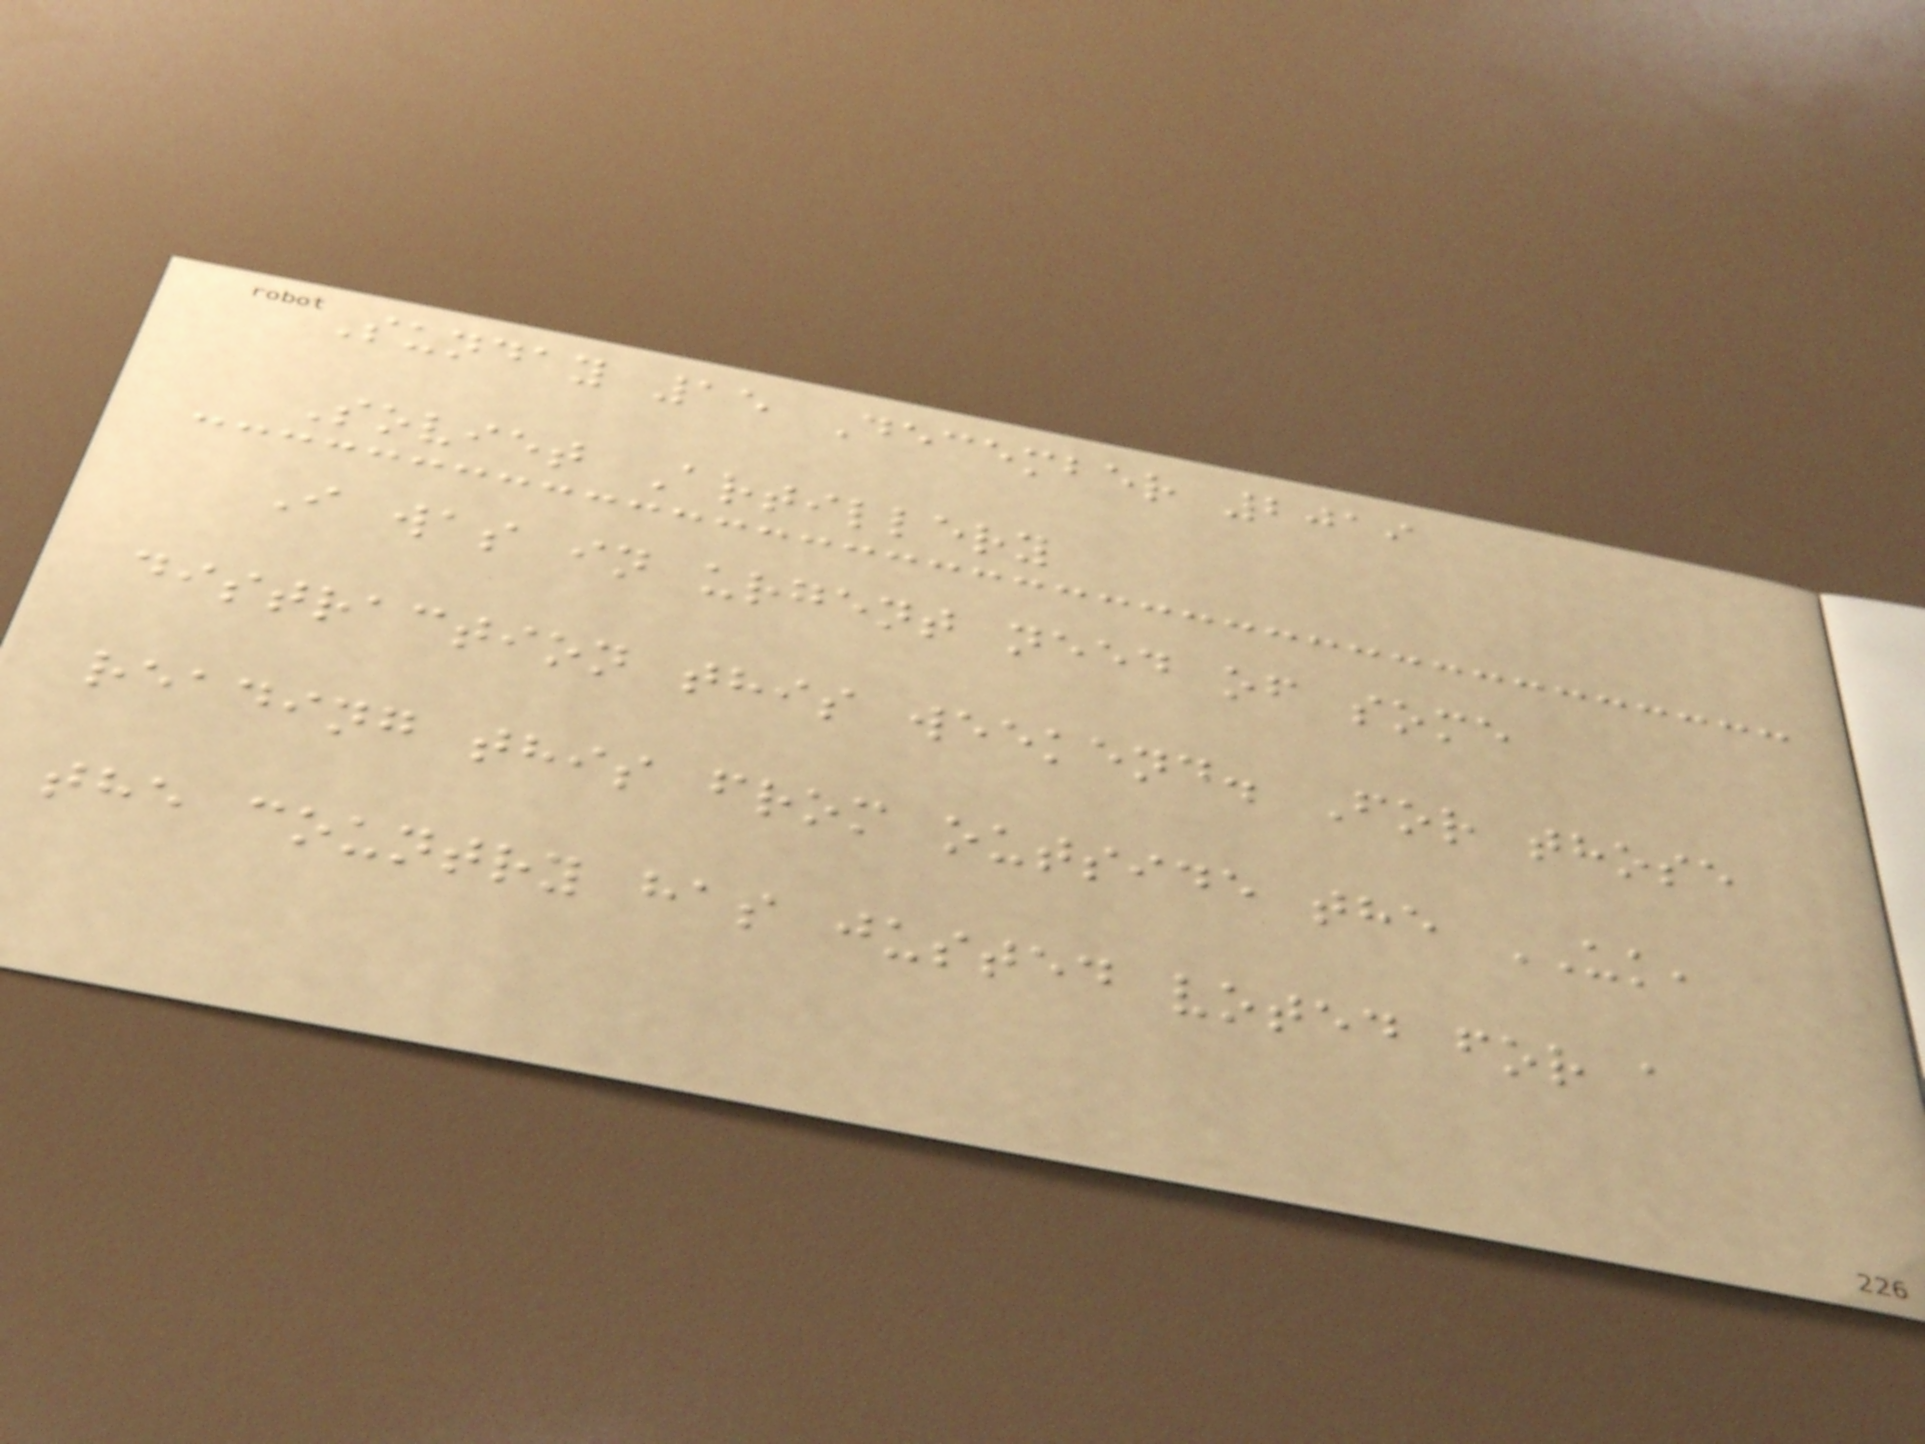Sunday 15 December 2019
Soviet Artillery
I was in urgent need of some
distraction this weekend. For those
reading this from outside the UK,
the country has justed voted for a
